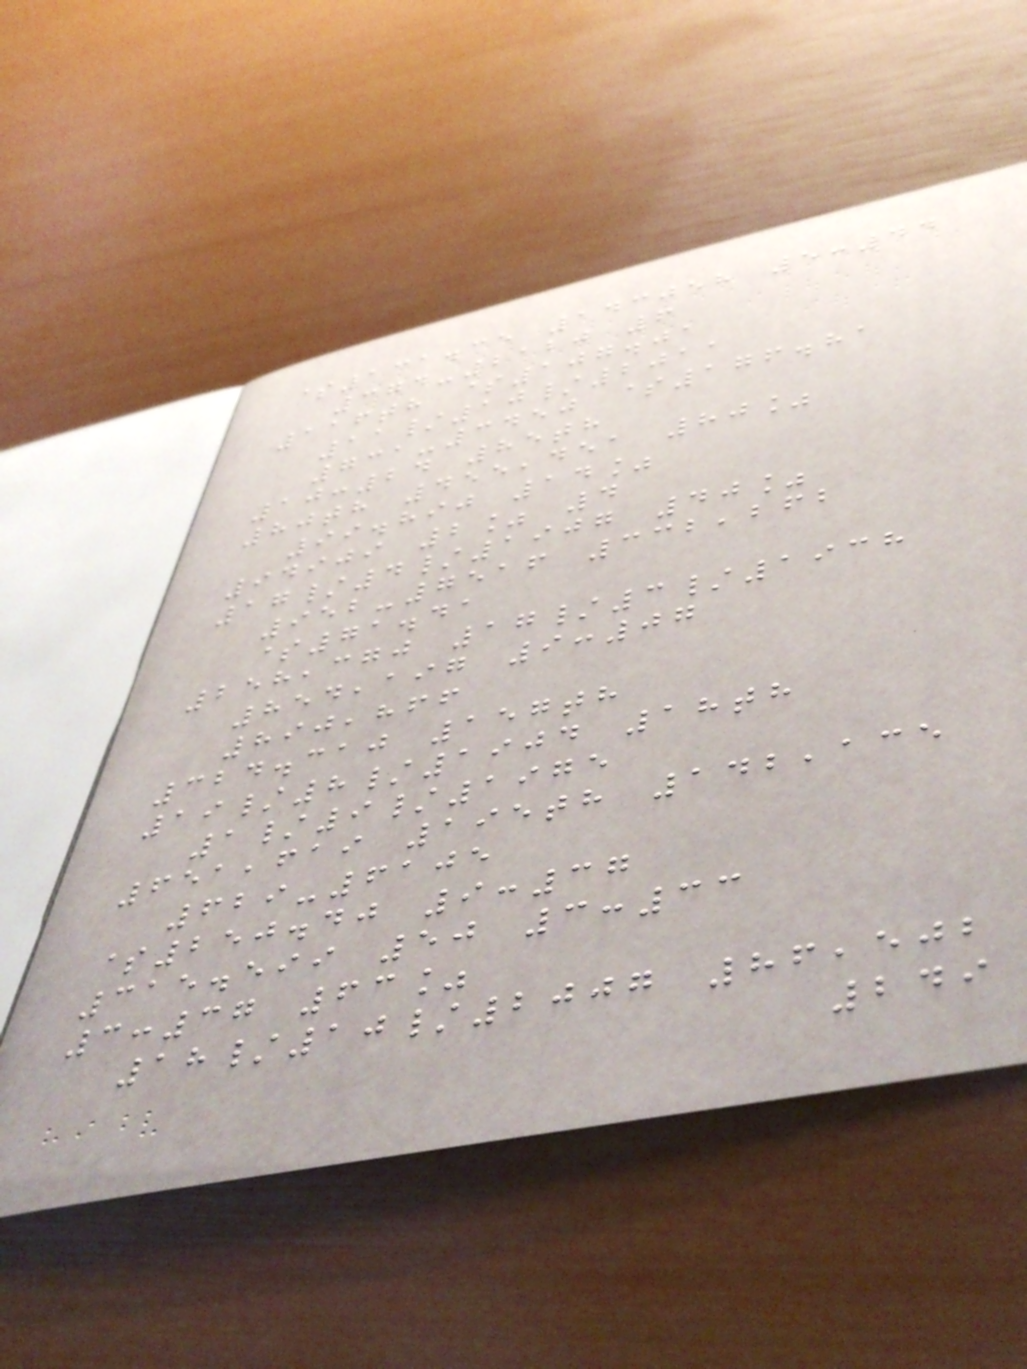$131.35 143058 5:44
374-2120 6
116th $107.01
11/10/2011
731-3450 $176.81
10:24 85th
80th 455,451 80%
99.890 14%
94909 2% 4
17/4/1907 40%
952-7516 332,262
$71.41
258,370 17/3/1938
854,197 9:07
890,866
324.310 157th
19/8/1904 18th
1/9/1975
651,619 195th 142,135
629-6105
$250.40 9:37
315.599 50 3:33
3:37 63%
18/10/2007 86,502
249
